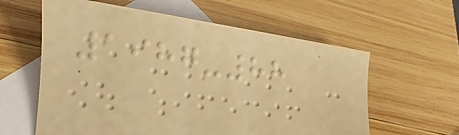1987-88
